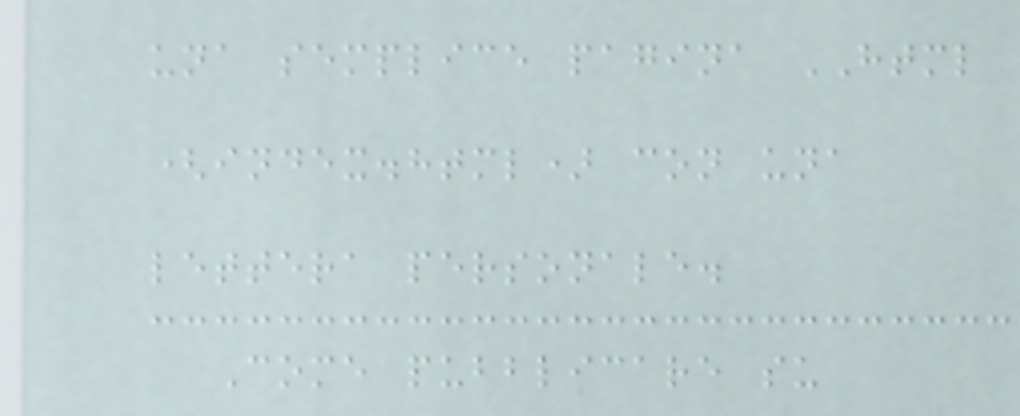una semplice pagina HTML
(index.html) con una
lettera personale.
Come pubblicare su
